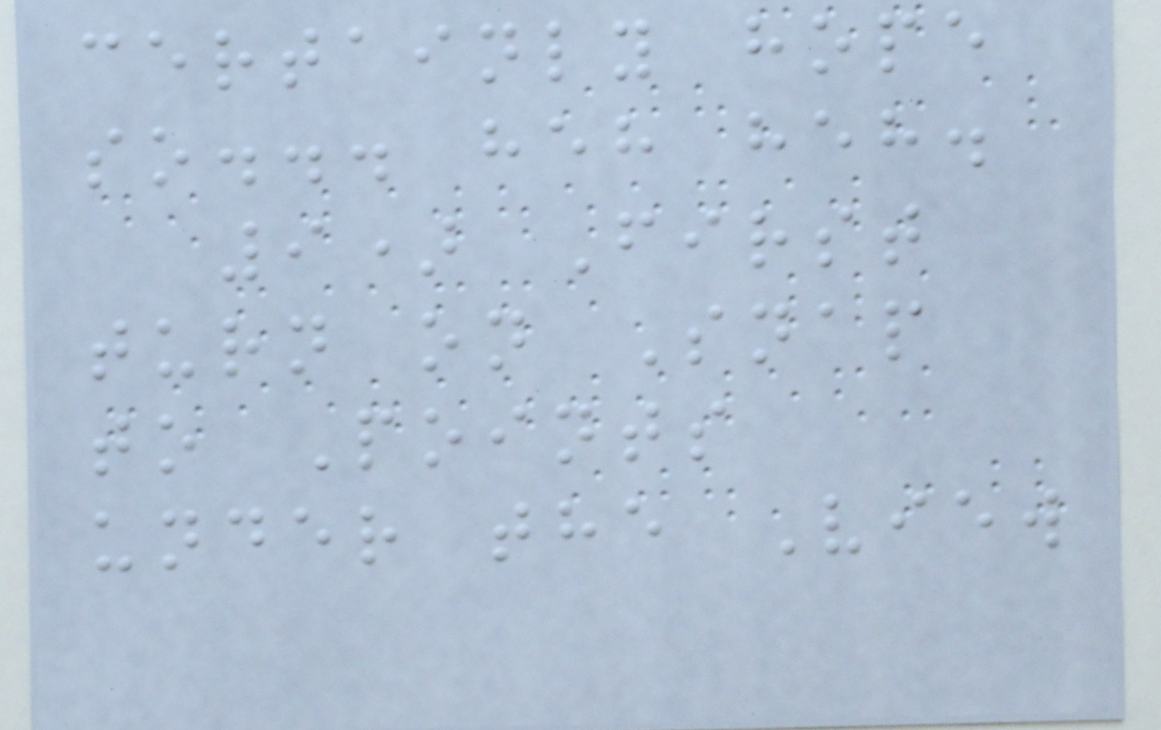certainly hope
so... heh heh.
9) First
turn on Snap
to Points
under the View
